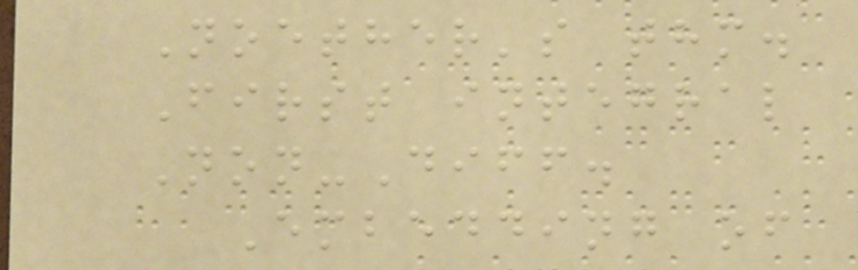Noether's thm.
First integral
Non-Diff.
Embedding of
